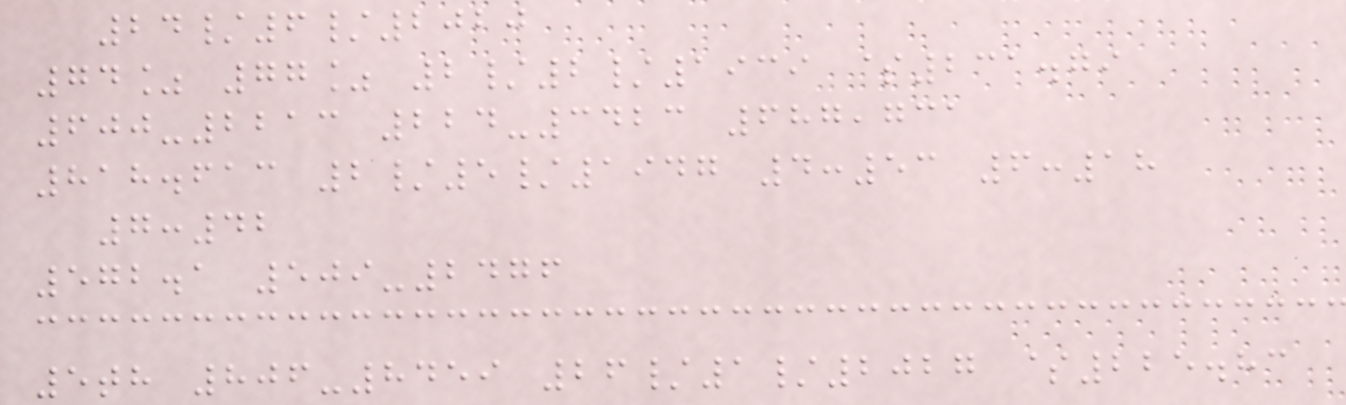24/6/2020
74% 77% 2/2/1939 $231.79
600-2213 224-3423 687,731
818.613 2/5/1947 4:53 6:18
7:42
572.1 509-2476
5th 806-8459 26/1/2027 $225.83
